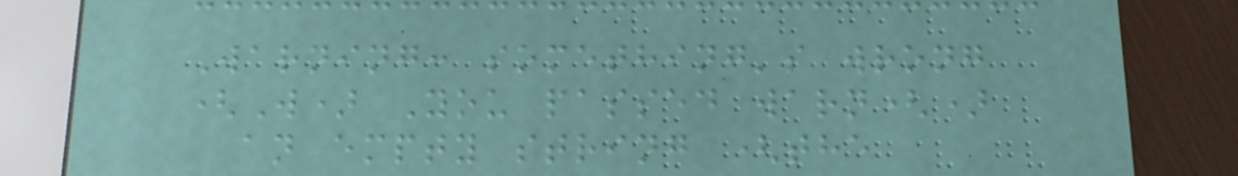Warning: something's wrong
(W) You passed warn()
an empty string (the
